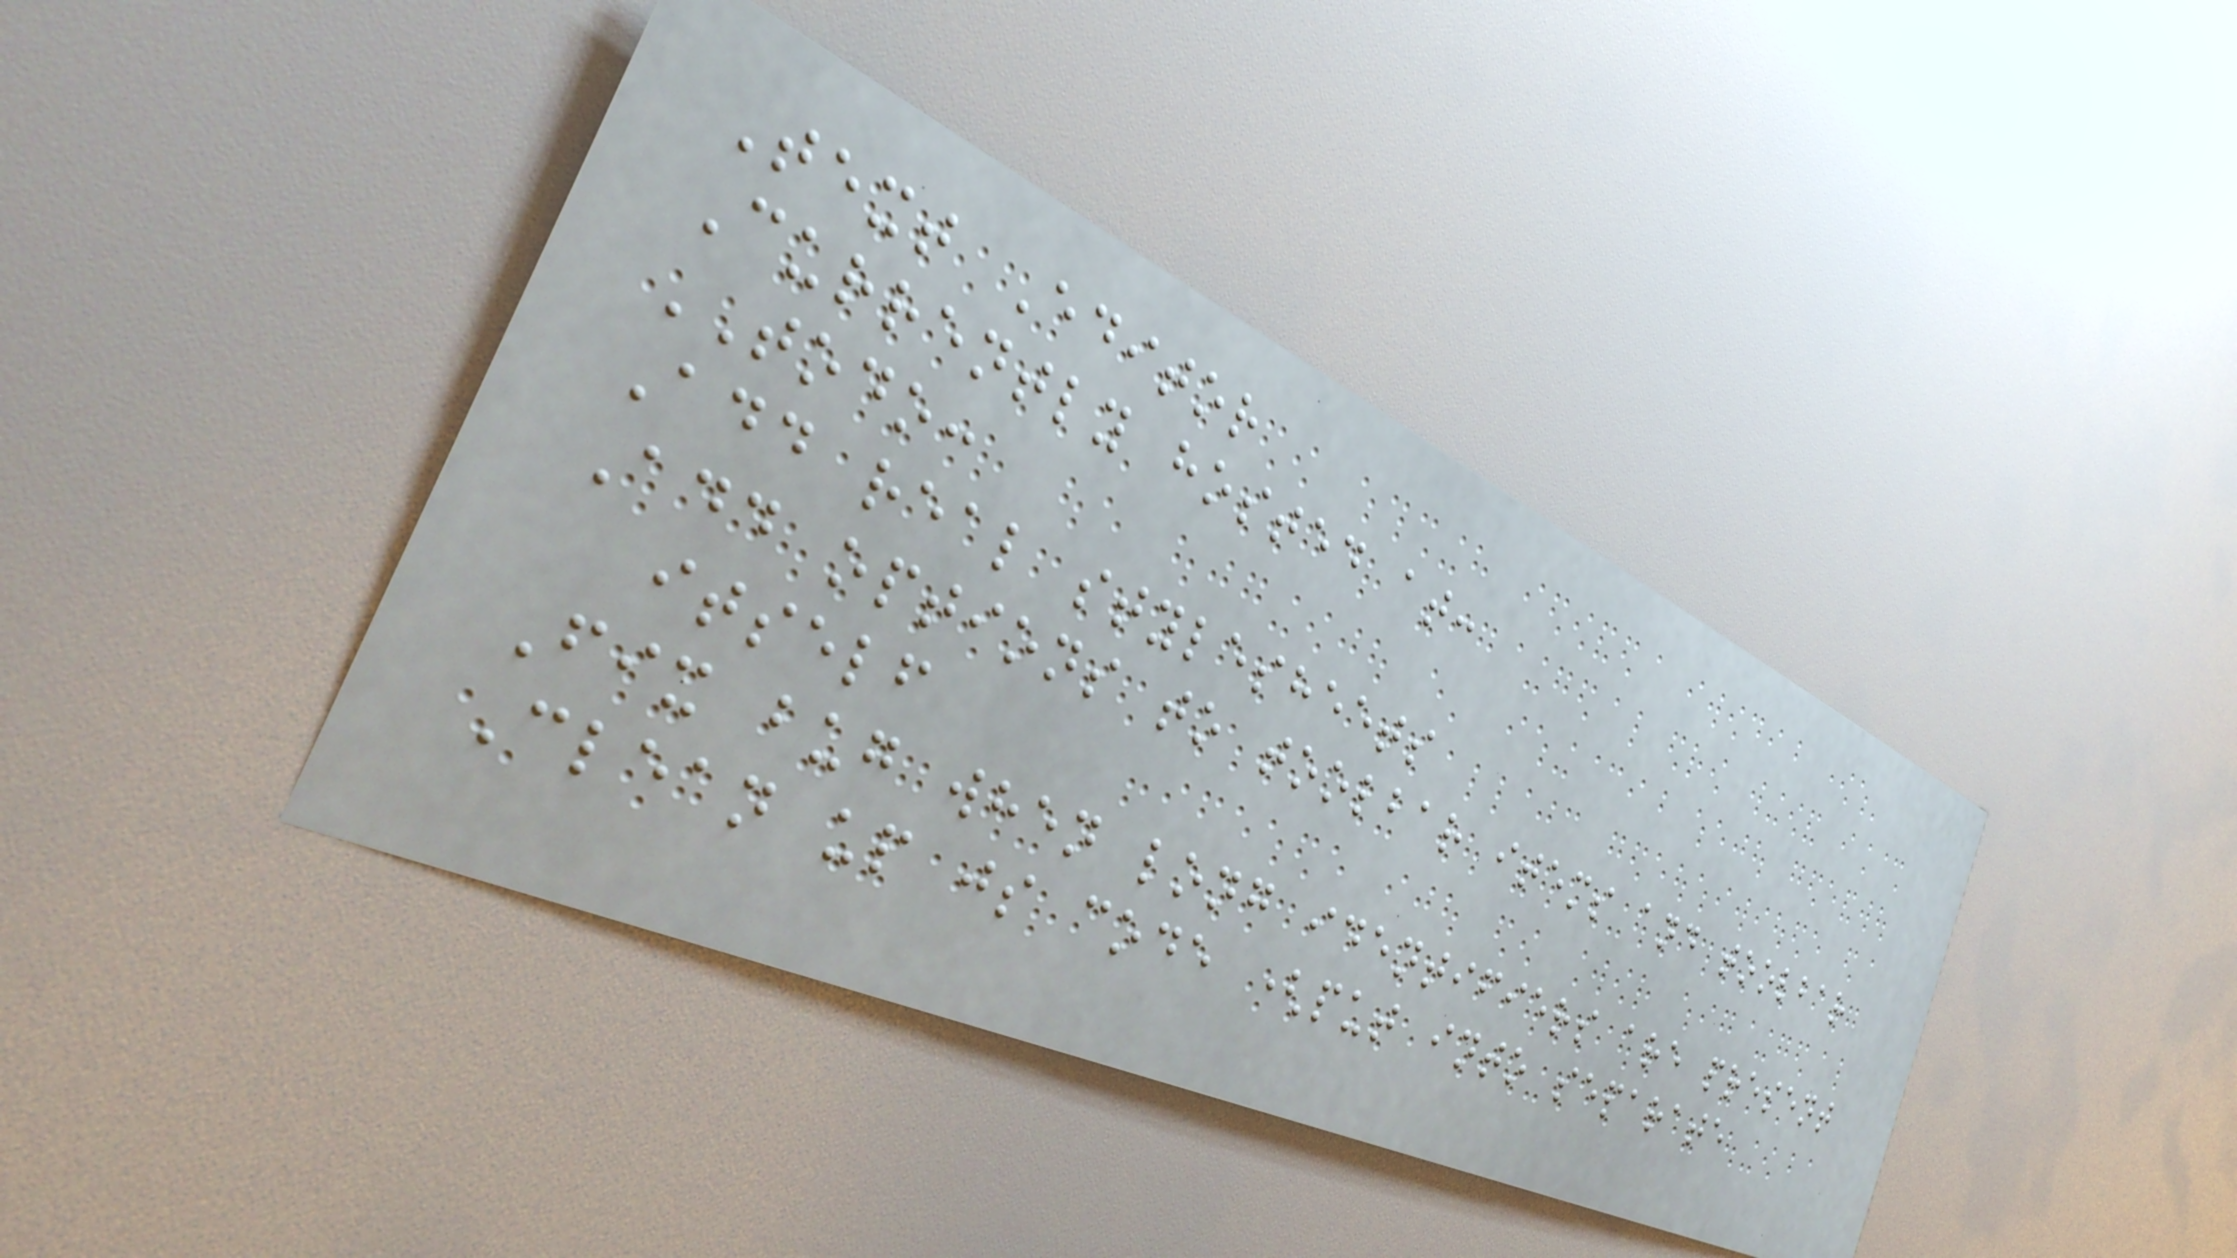Text Editor
Currently hosted at:
TODO:
Add real stylesheets
Add options to toolbar items and toolbar
itself
Fix bug when long identifiers are present
Clean up js code (put into separate
